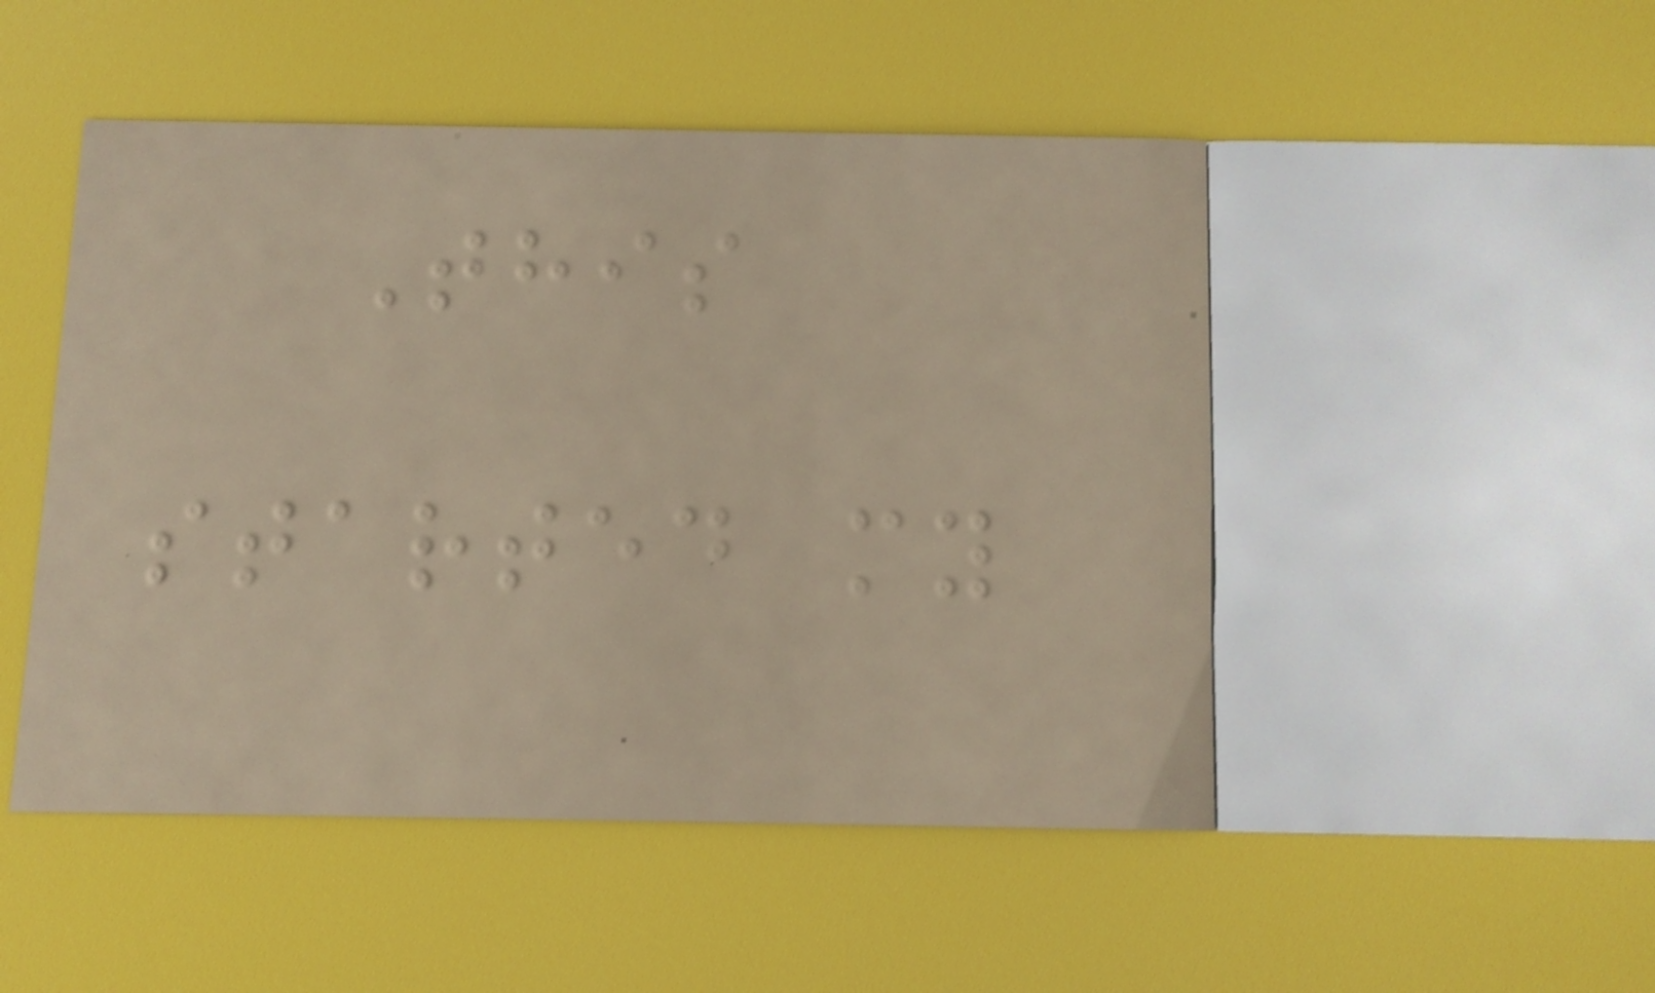This
started my
